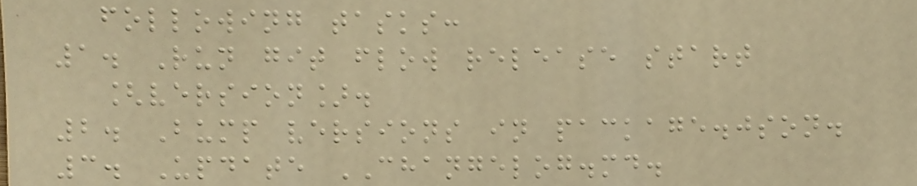following tasks:
1. Run git flow release start
[version].
2. Bump versions in package.json.
3. Update CHANGELOG.md.
